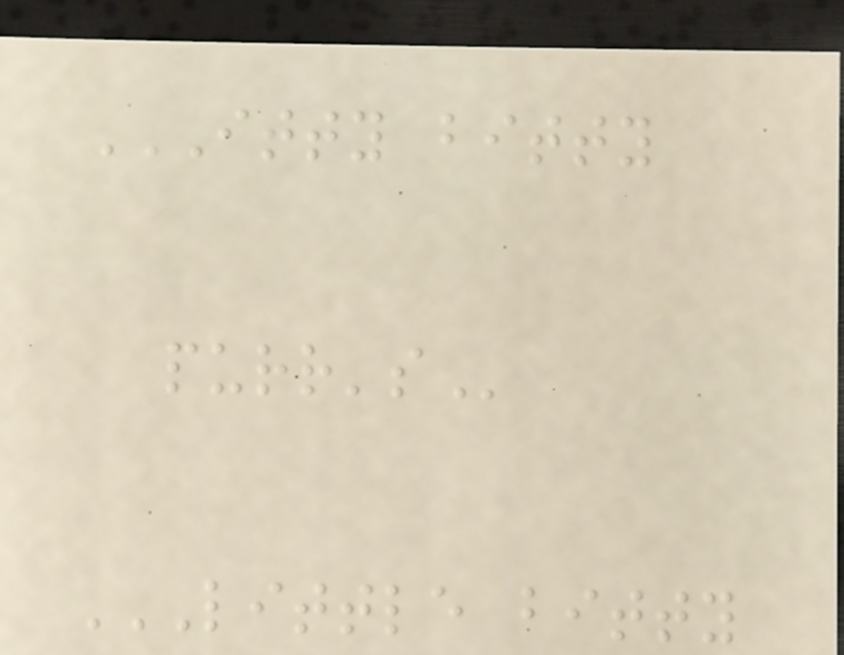ITTY BITTY
PURR'S
LITTLE BITTY
